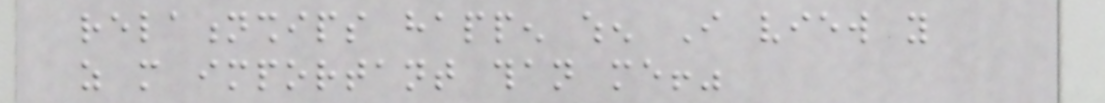relationships happen when I view you
as more important than me!"
